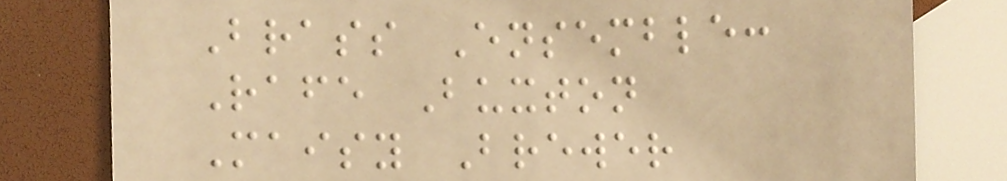Brass Ensemble:
Rafe Buxton
Maisy Brewer
